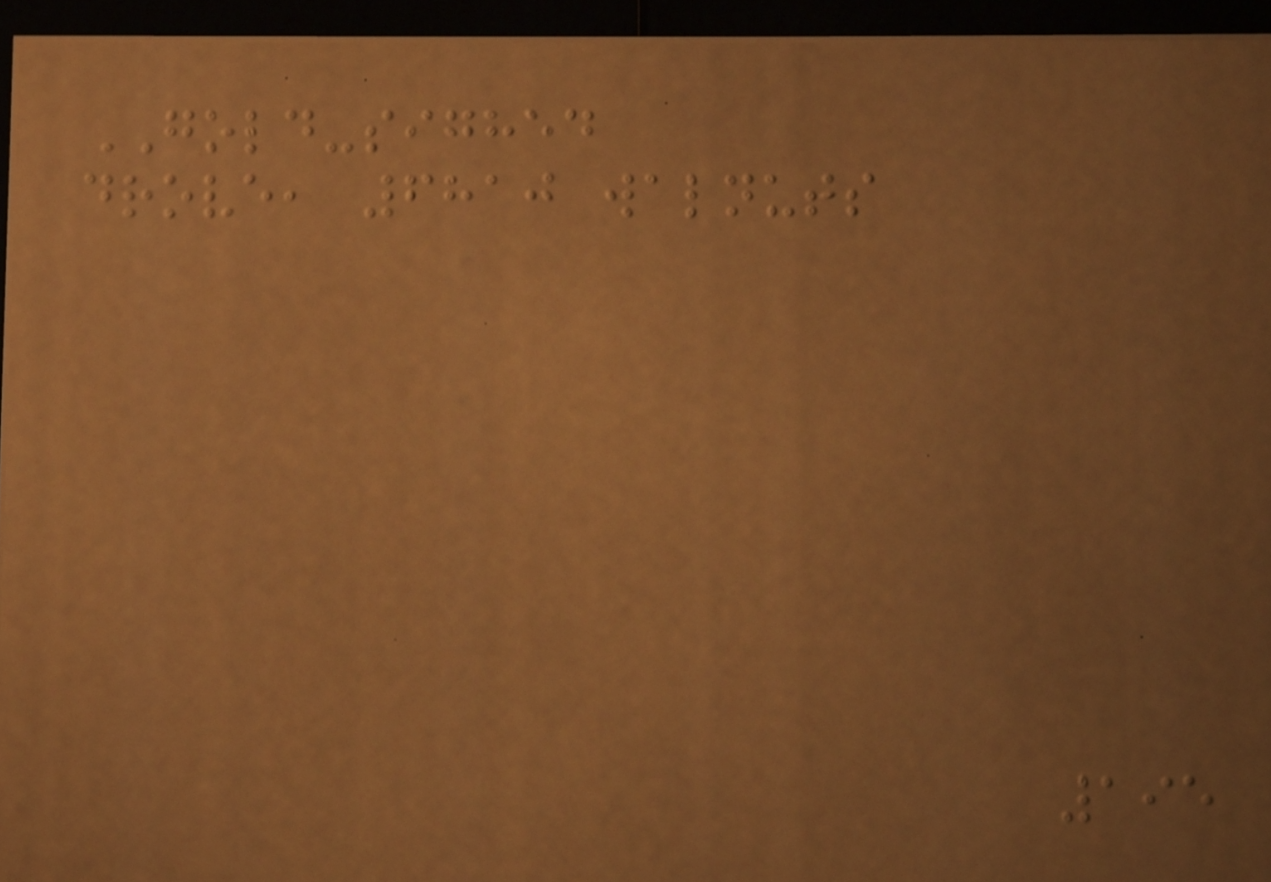GOLD-sighed
drove, 6810 walnuts
195
